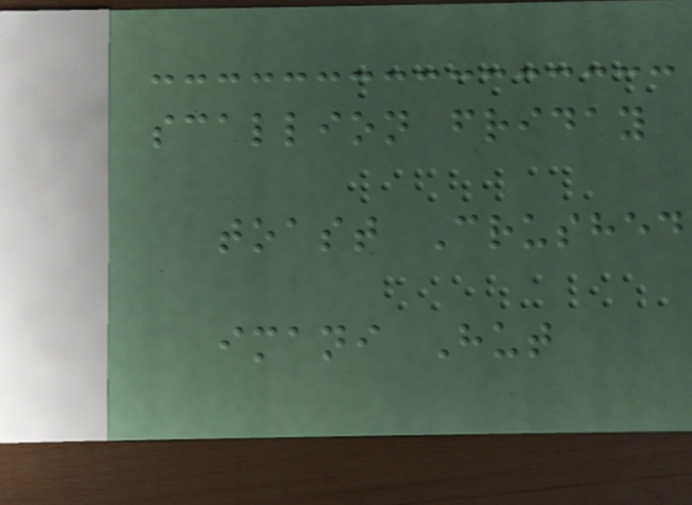scallion friday
toast Crushed
imani Hut
